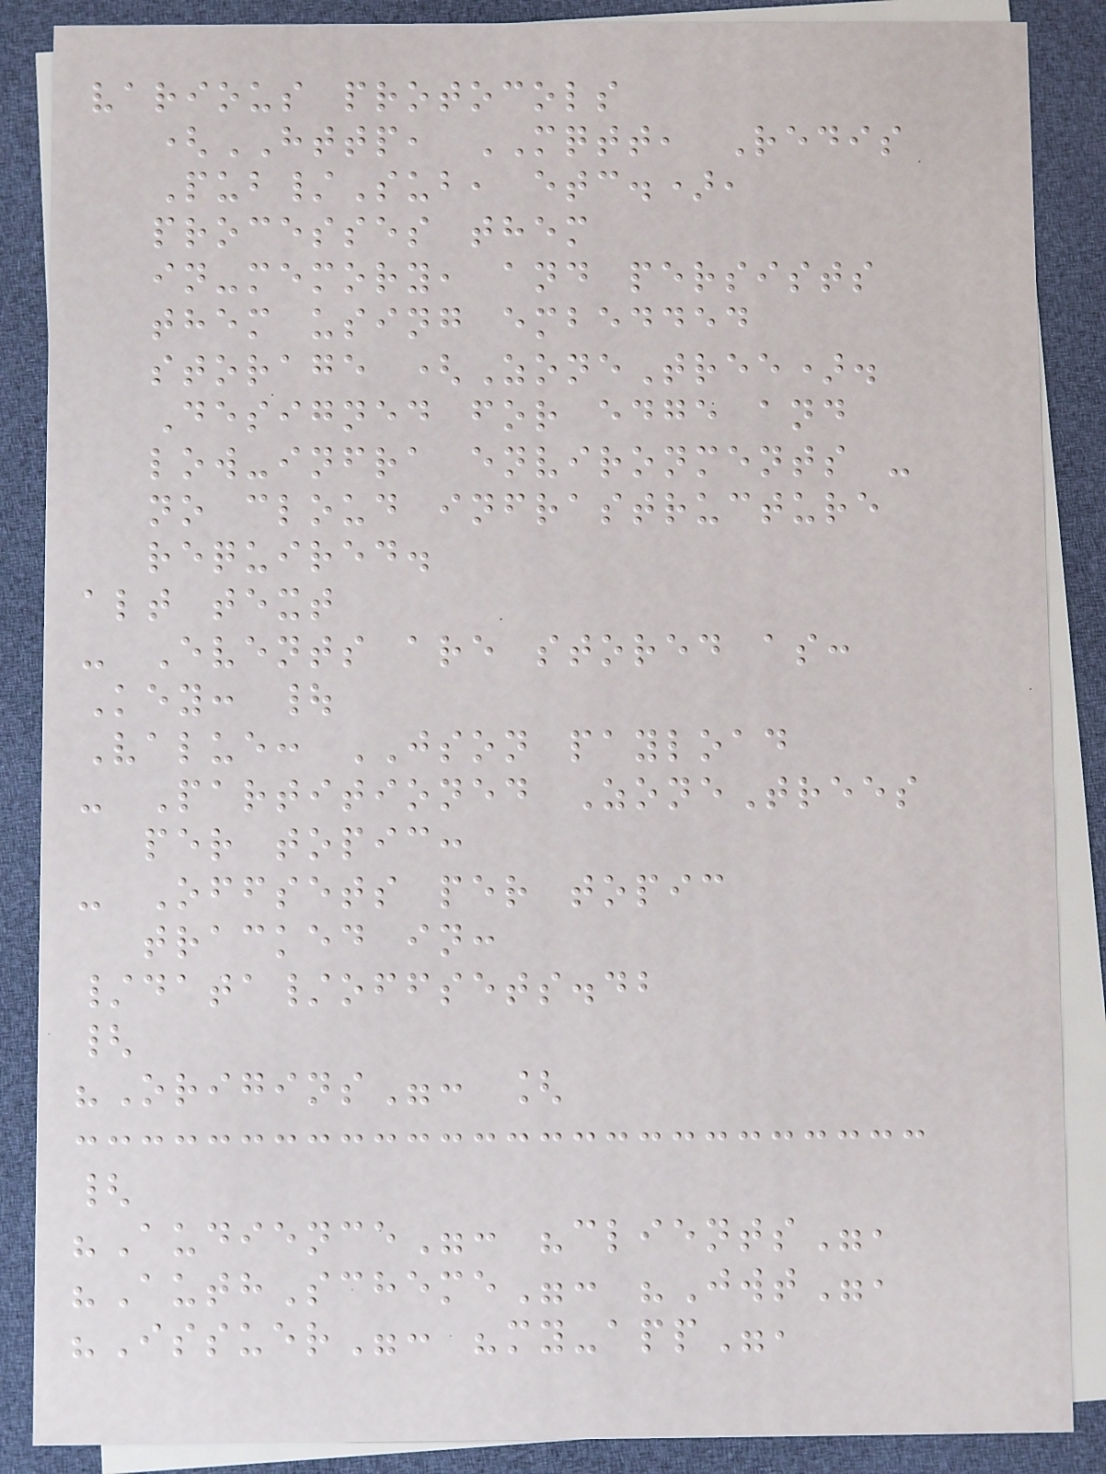various protocols
(HTTP, MQTT, Redis
Pub/Sub, etc.),
processes them
in-memory, and persists
them using embedded
storage (ZoneTree).
Designed for edge and
low-infra environments -
no cloud infrastructure
required.
alt text
- Events are stored as:
Key: |
Value: JSON payload
- Partitioned ZoneTrees
per topic:
- Offsets per topic
tracked in:
/data/offsets.db
{
"Origins": [
{
"Audience": "clients",
"AuthScheme": "Jwt",
"Issuer": "my-app",
